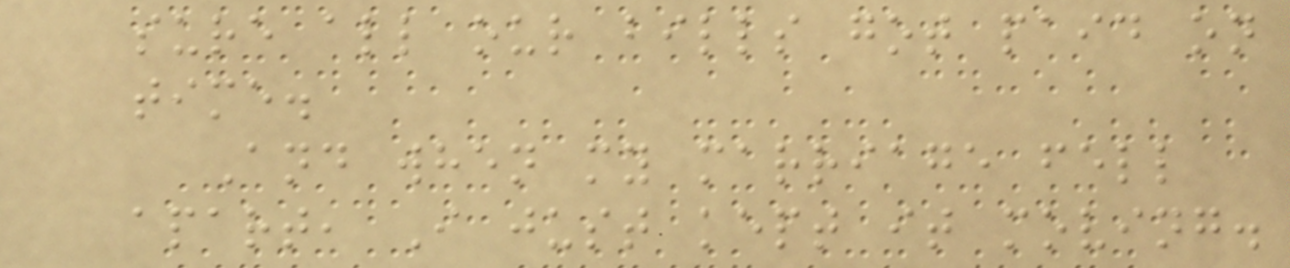sure all our bills got paid on
time.
And when my marriage fell
apart, I just kept it moving.
